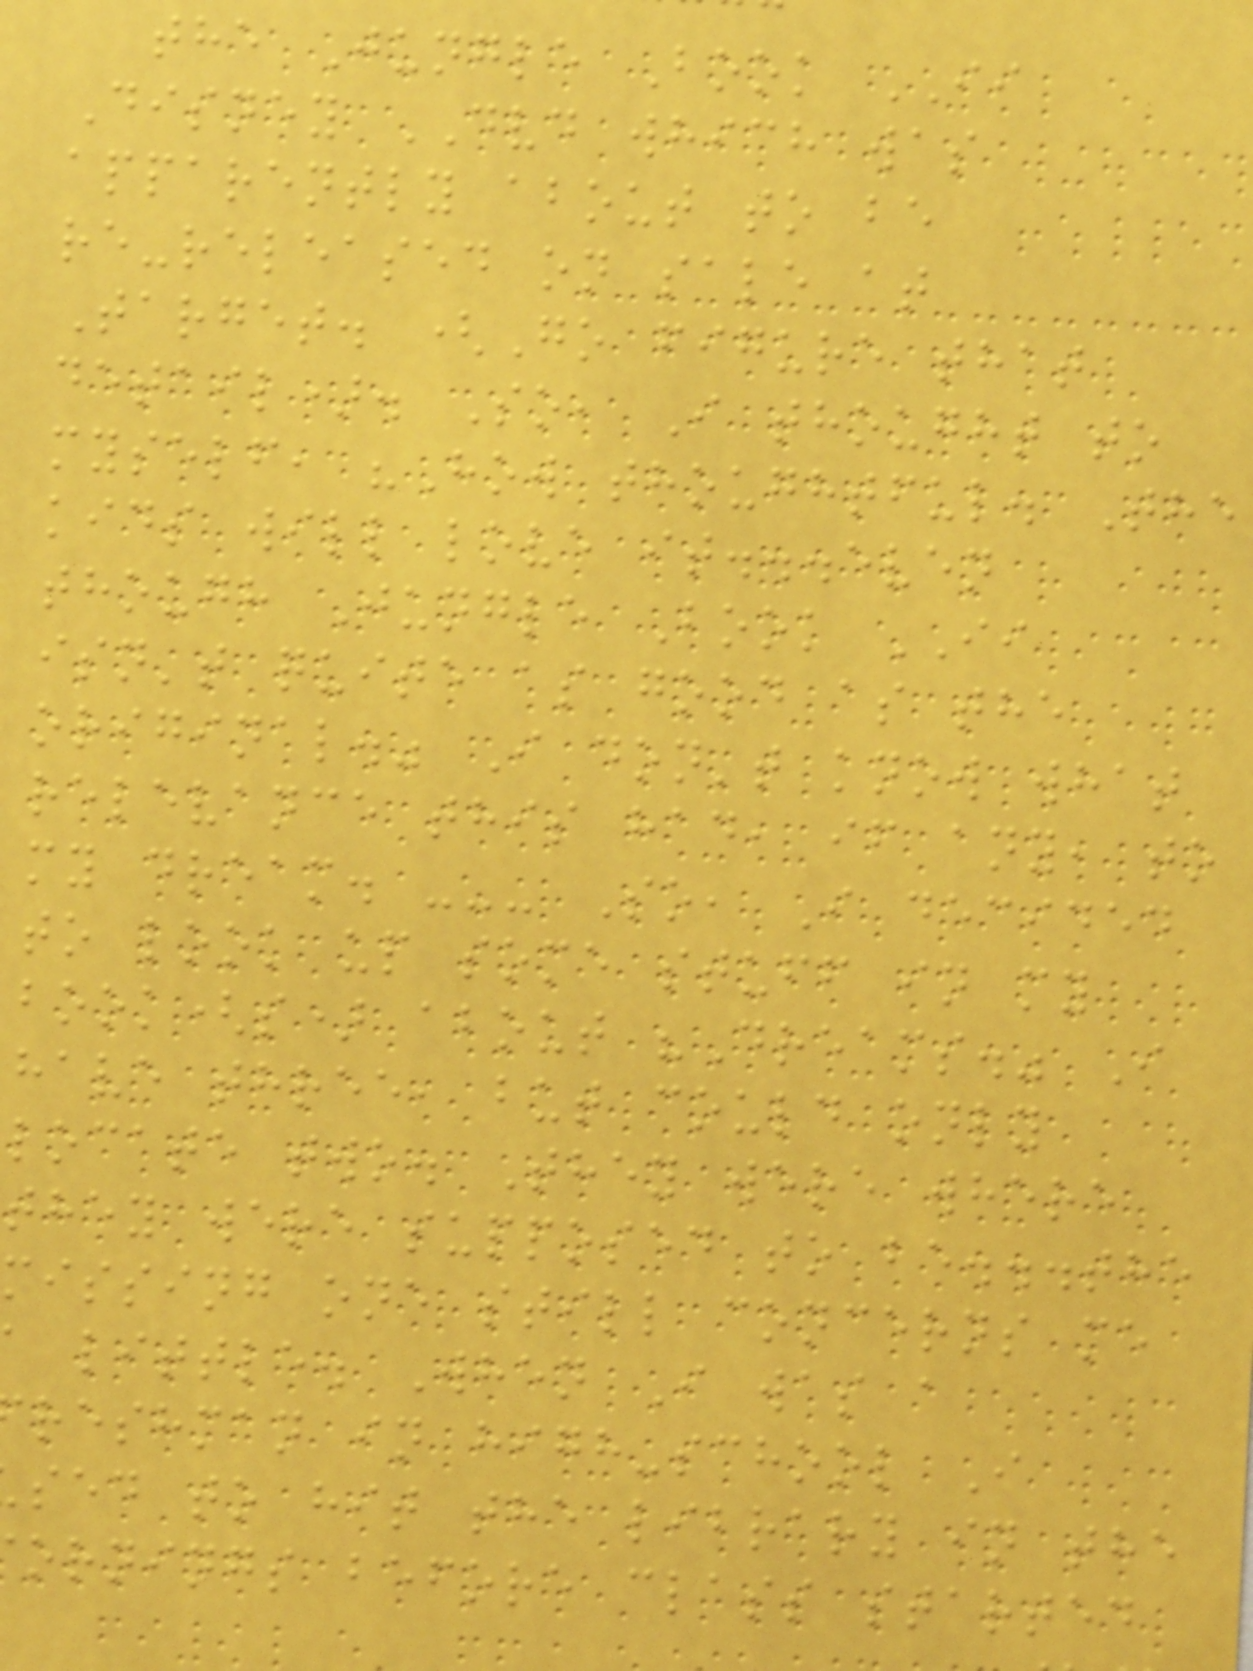the Jungle Book II
Disney DVD which was
apparently about to be
re-released on sale at
Target. (Go figure that
detail). So, I thought to
myself, "How thoughtful. The
kids will love it...even
though Jungle Book II
isn't quite as good as the
original." I don't know what
relevance this had, if any, to
my dream. --- So, I decided
to look up some stuff in my
book(s) about "Dreams." I
have three, but could only
locate two. They were where
they were supposed to be...the
missing one still concerns me
little. When I was a
reshman in high-school I
sed to hit the library in the
ornings before class started
